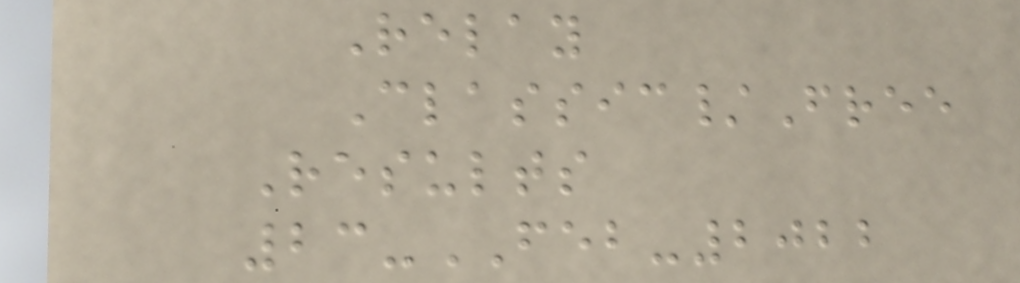Relay
Classic/Free
Results
23-FEB-2022
